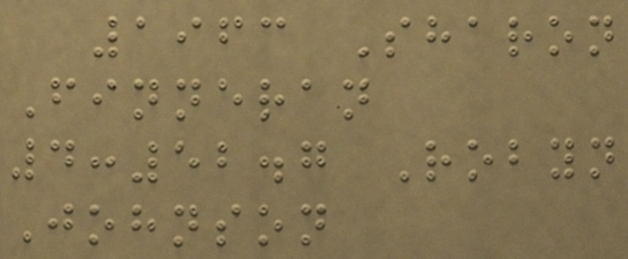1963 Sharon
Finneran
4:52.7 Robyn
Johnson
